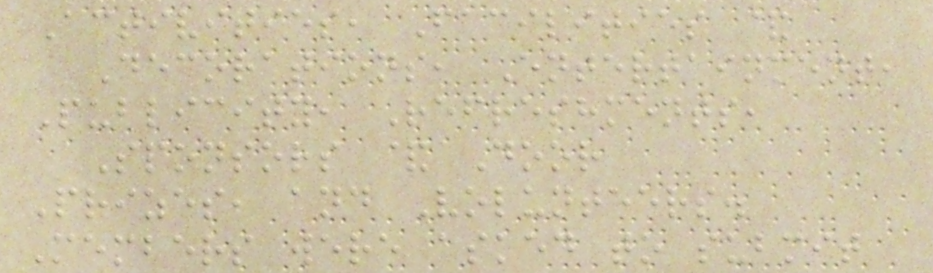Activities, Facilities &
Decorations, Entertainment,
Publicity, Refreshments,
Sponsors & Door
Prizes, and Volunteers.
Members were asked to submit
